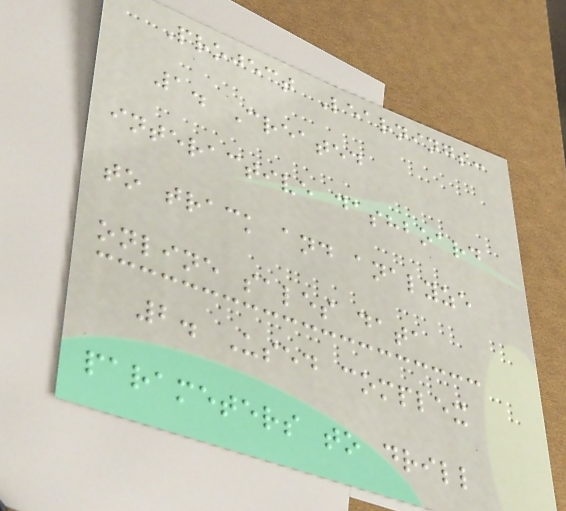Project Learnings:
1. Created
interactive dashboard
to track and analyze
online sales data
2. Used complex
parameters to drill
